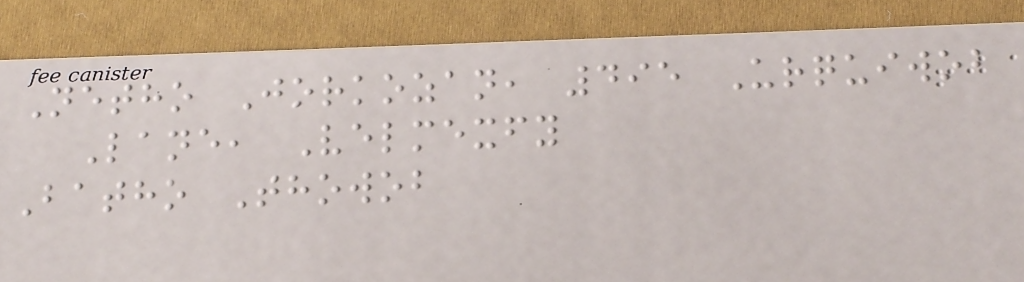Netho Jorkozan, 495 Urquiwob
Lane, Velmexfy
Batho Thowob
